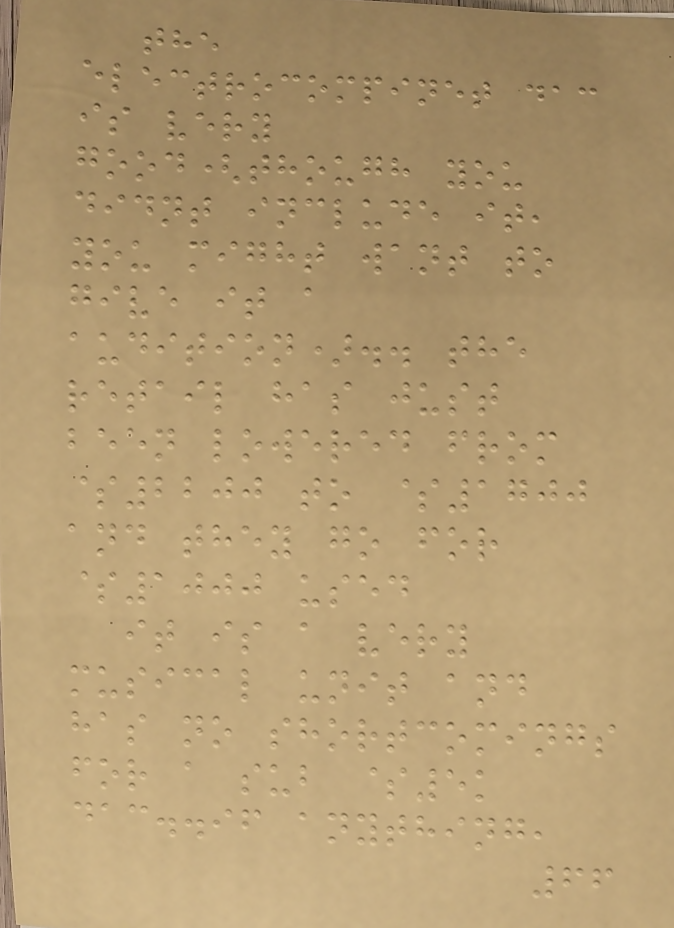the
electrocompinet dac
is very
good(though you
didnt include it,
you might want to
give it a
audition).. the
retail has just
been lowered from
$2200 to $1700
and they go for
$1000 used
it is a very
musical unit and
has no shortcomings
for a sub $5k
dac..if anything,
66
